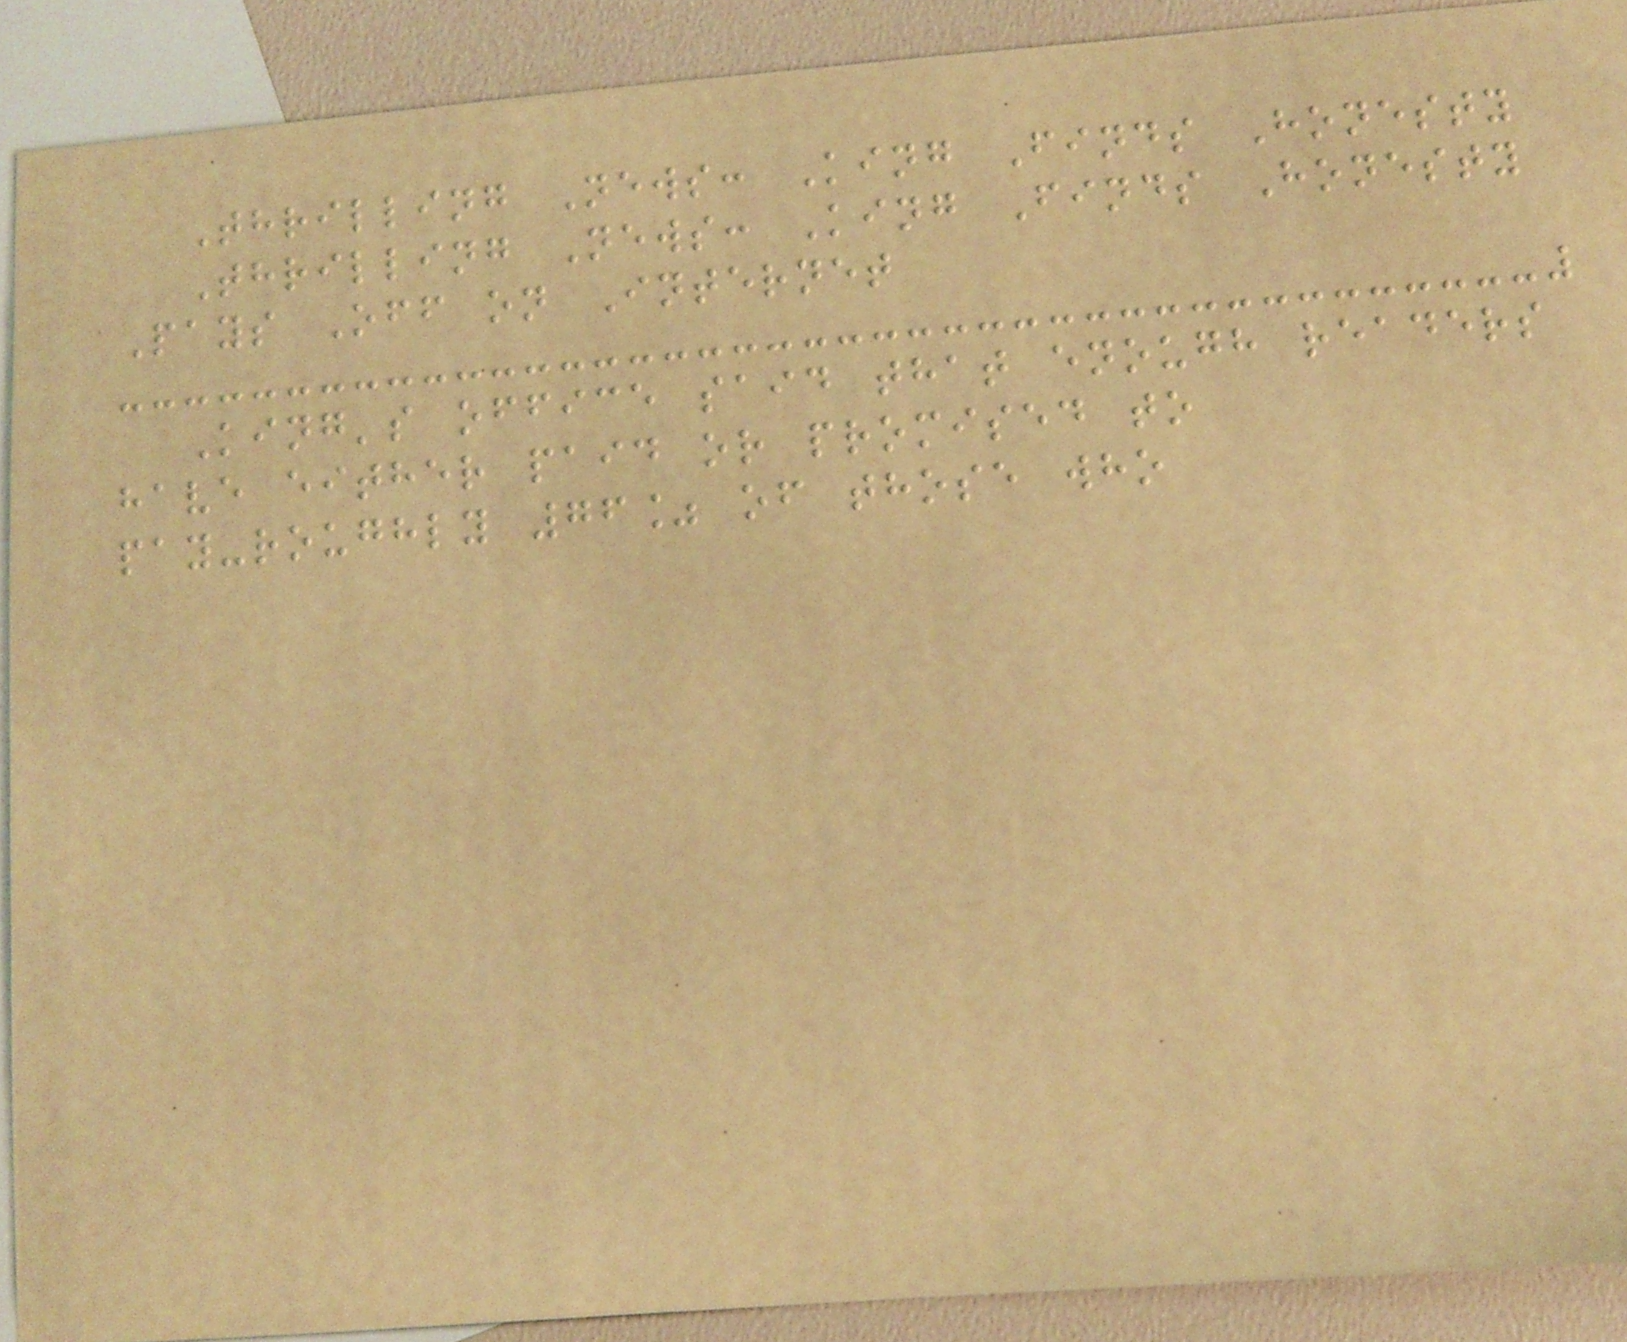Thrilling News: King Finds Honesty
Thrilling News: King Finds Honesty
Pays Off on Internet
King's office said that enough readers
have either paid or promised to
pay-roughly 76% of those who
